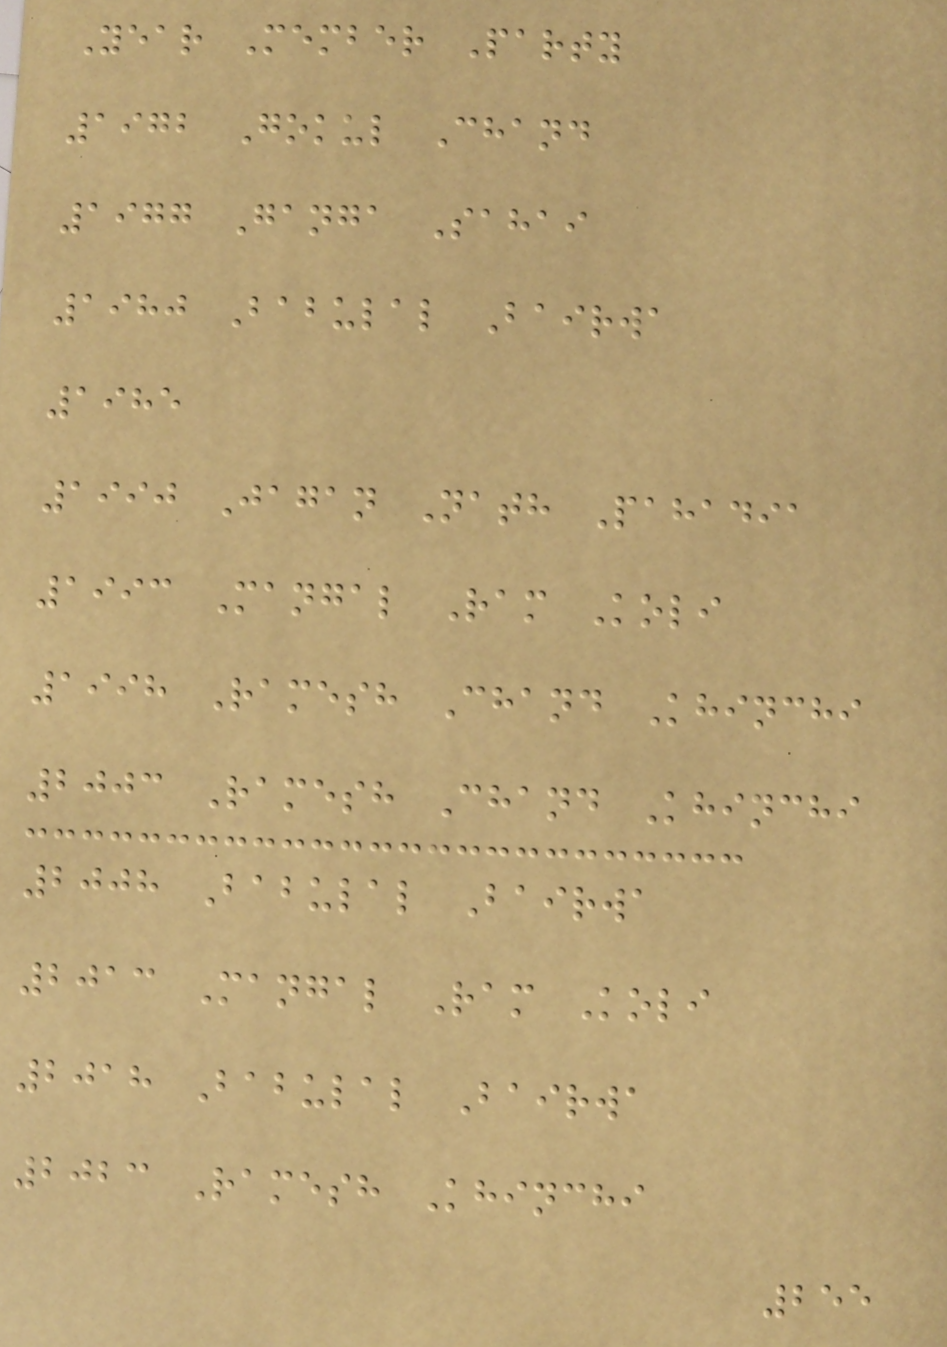Year Member Party
1972 Gokul Chand
1977 Ganga Sahai
1980 Babulal Bairwa
1985
1990 Jagan Nath Pahadia
1993 Mangal Ram Koli
1998 Ramesh Chand Khinchi
2003 Ramesh Chand Khinchi
2008 Babulal Bairwa
2013 Mangal Ram Koli
2018 Babulal Bairwa
2023 Ramesh Khinchi
255
